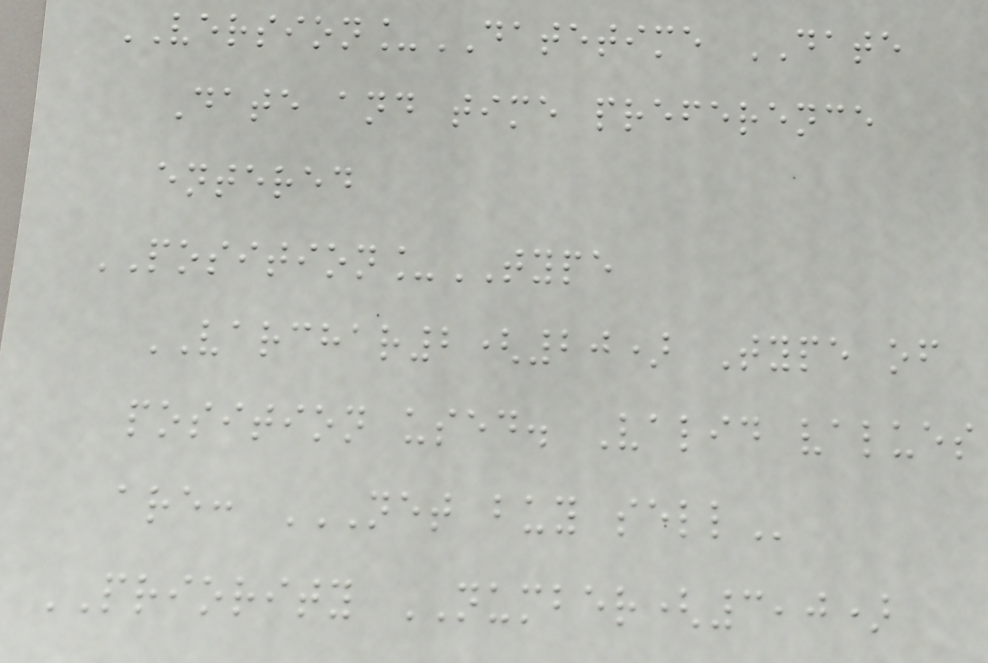VERSION_DATETIME DATE
Date and time preference
entered
POSITION_TYPE
VARCHAR2(20) Type of
position used. Valid values
are: NET BUY SELL
PRIORITY NUMBER(3,0)
